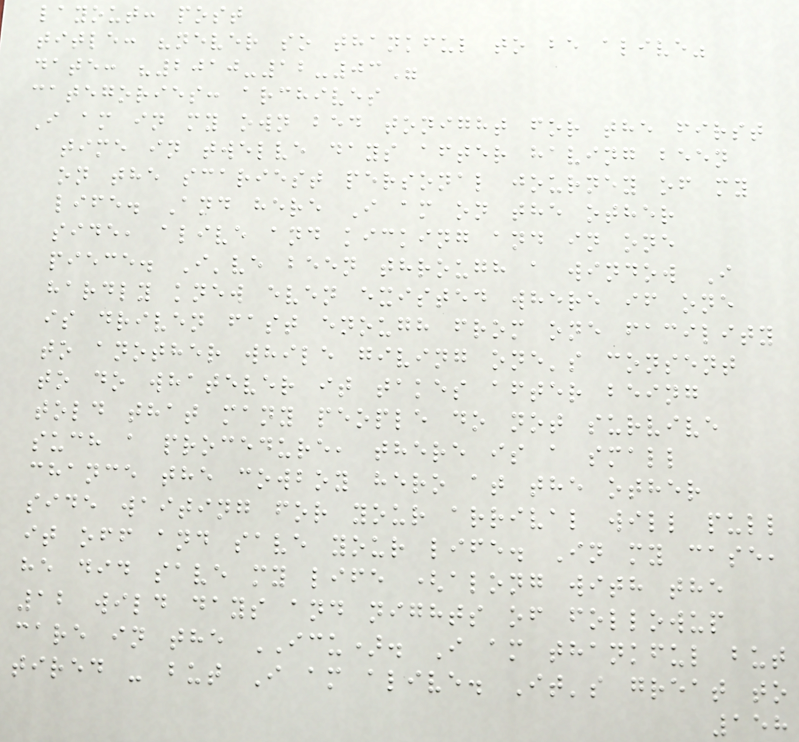layout: post
title: "never so thankful to be alive"
date: "2010-12-03"
categories: archives
I am in my own bed tonight for the first
time in twelve days after having been
on the scariest personal journey of my
life. And here I am on the other
side, alive and kicking and in one
piece. I've been through a window I
hardly knew even existed where if one
is driven fast enough from one facility
to another while giving one's consent
to do whatever it takes after being
told that many people do not survive
such a procedure, there is a small
chance the cowboy hero at the other
side waiting for your arrival will pull
it off and save your life. In my case,
he did save my life (along with the
12 wild days and nights of followup
care in the ICU). I am thankful but
tired - but I am alive. It's great to
158
